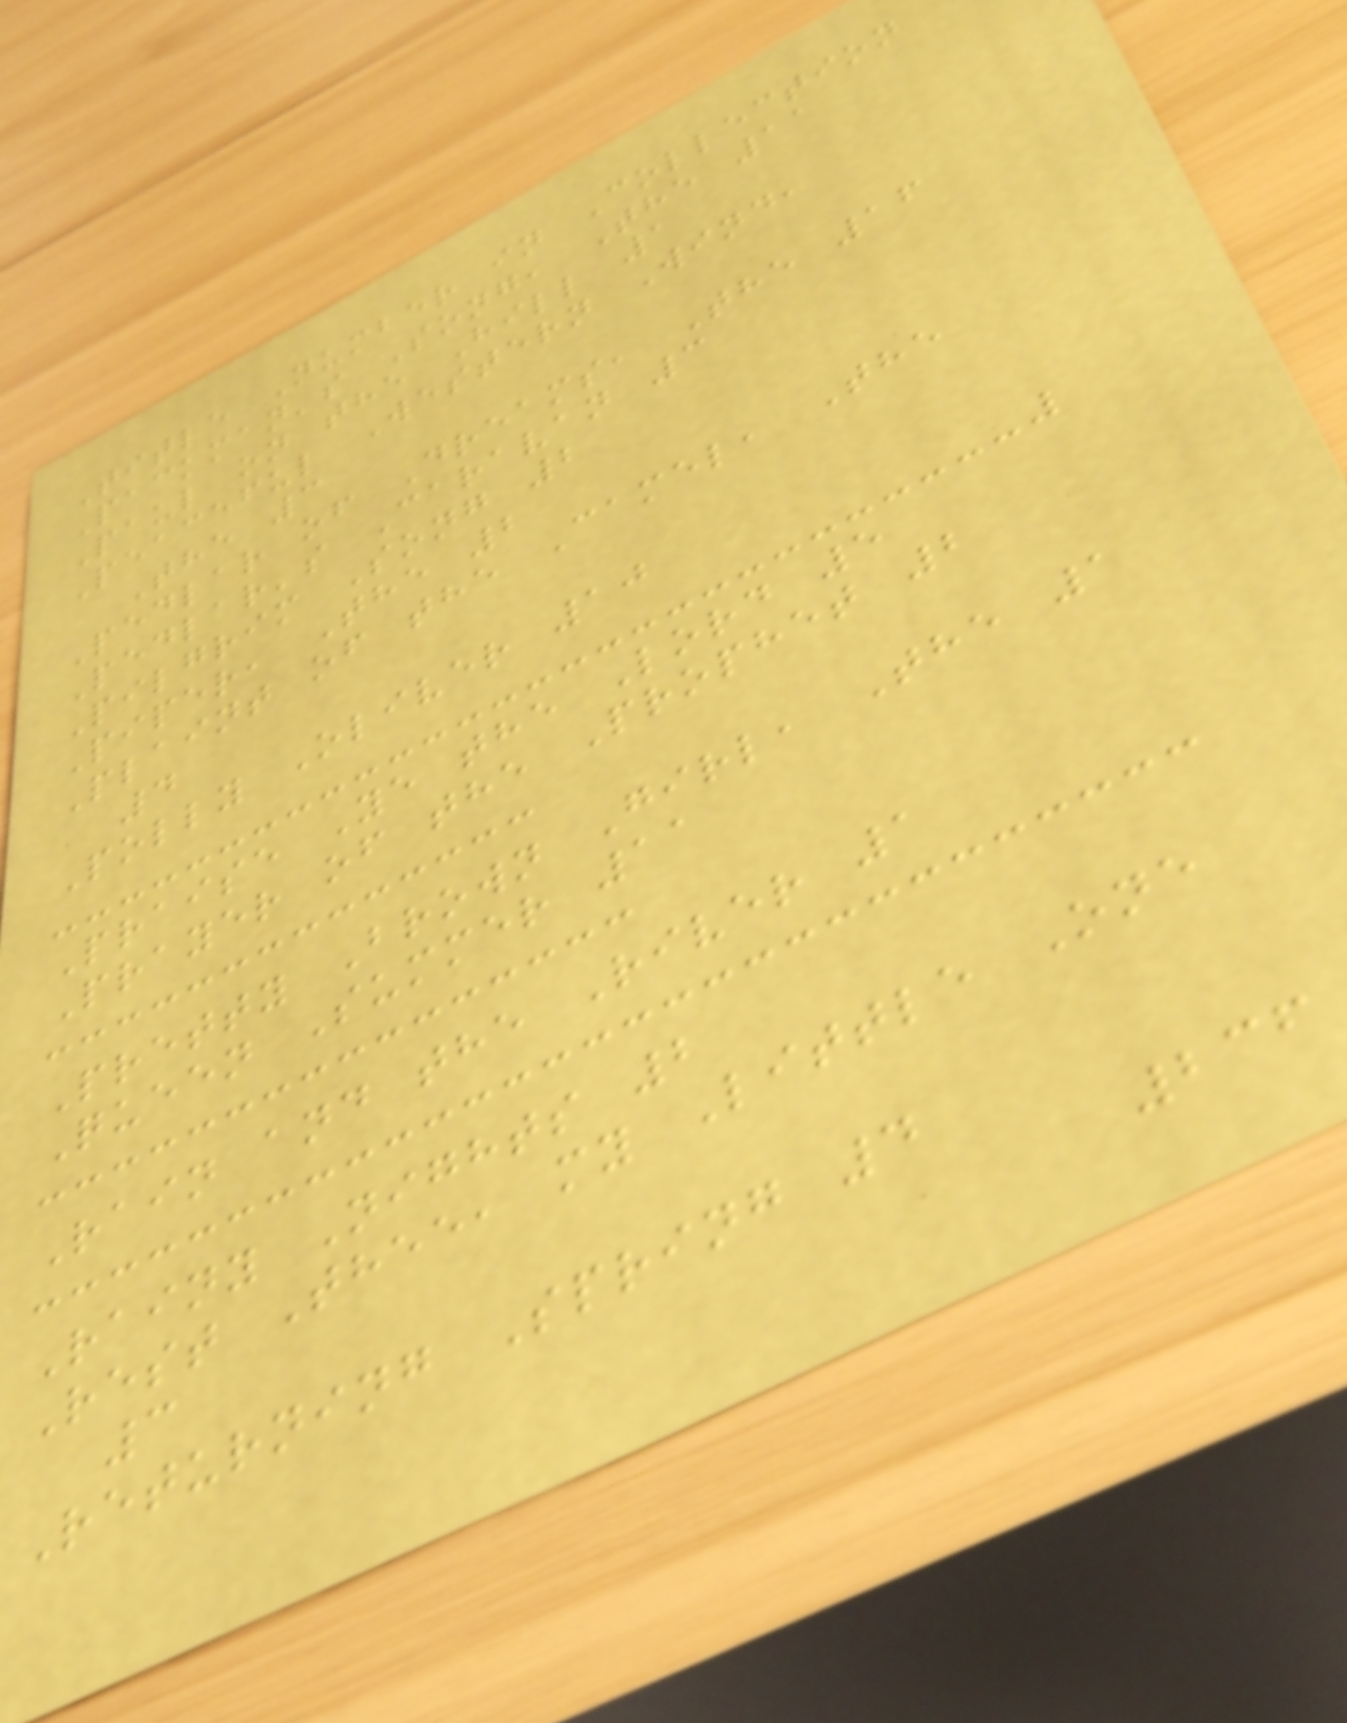Title Number in Collection
Packman's Song, The 11
Paul on the Hill 1
Peaceful Western Wind,
The 3
Pedlar of Dreams, The 16
Pedlar's Caravan 3
Pilgrim Song 2
Piper, The 2
Plaint of the Camel, The
4
Polly Oliver 10
Praise Ye the Lord 5
Prayer of the Prophet 2
Pretty Brown Girl, The 1
Queen Summer 11
Rain and the River 1
Rainy Nights 2
Rest Thee, my Little One
3
Returning Spring 4
236
